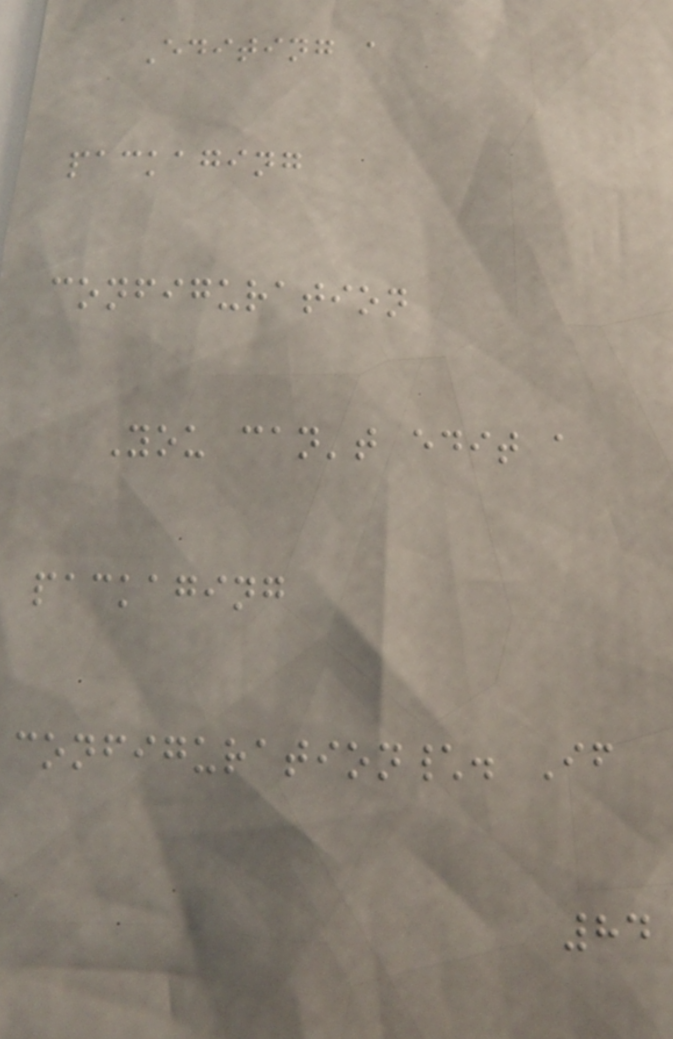Editing a
packaging
configuration
You can't edit a
packaging
configuration\. If
84
